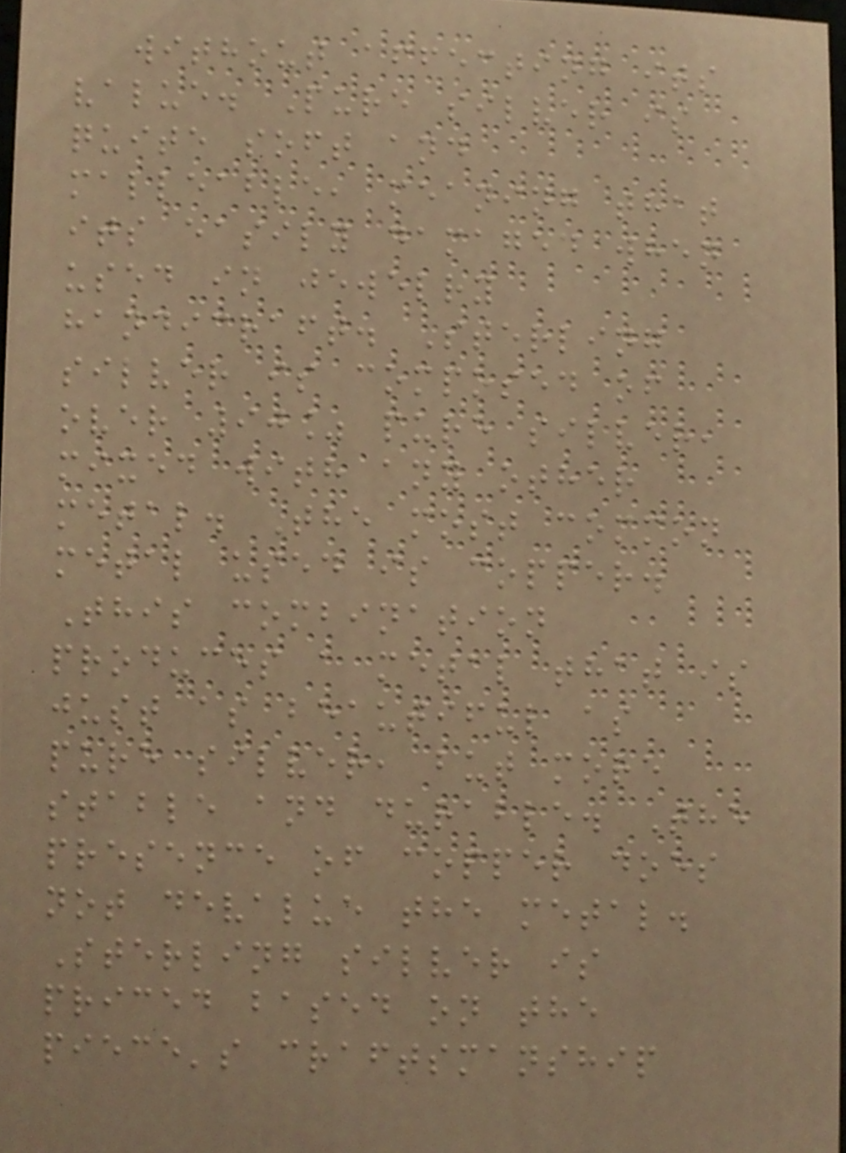without affecting its
value. Pure silver is
quite soft and
malleable, meaning that
its easily damaged when
used in jewelry
handicraft. Sterling
silver is composed of
over 90% pure silver,
mixed with any other
metal. The most common
metal used is copper.
This combination
produces a metal that is
just as beautiful as
pure silver, but more
stable and durable. The
presence of copper does
not devalue the metal.
Sterling silver is
priced based on the
piece's craftsmanship
